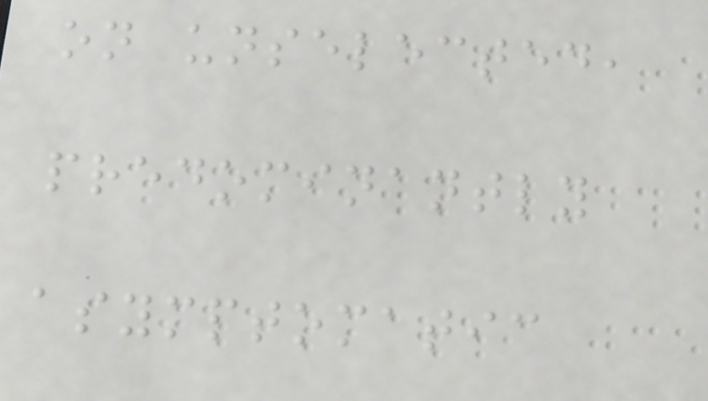on unselected,
predominantly
asymptomatic
